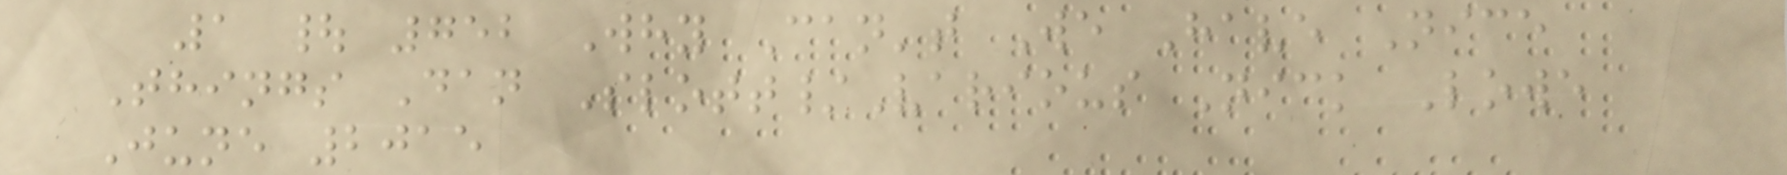1 | 752 Why Can't We Have Nice
Things Dan Slott/Various Nick Lowe
June 2015
